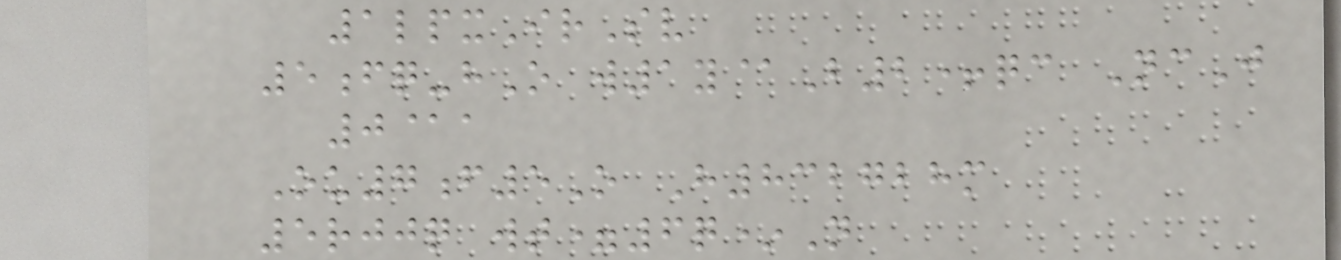1lpxIrSv
5fq-hO w1y@B2+qc NcJ
0@a
Ou7f5O H832728m
5rjjq wt=6q*N
